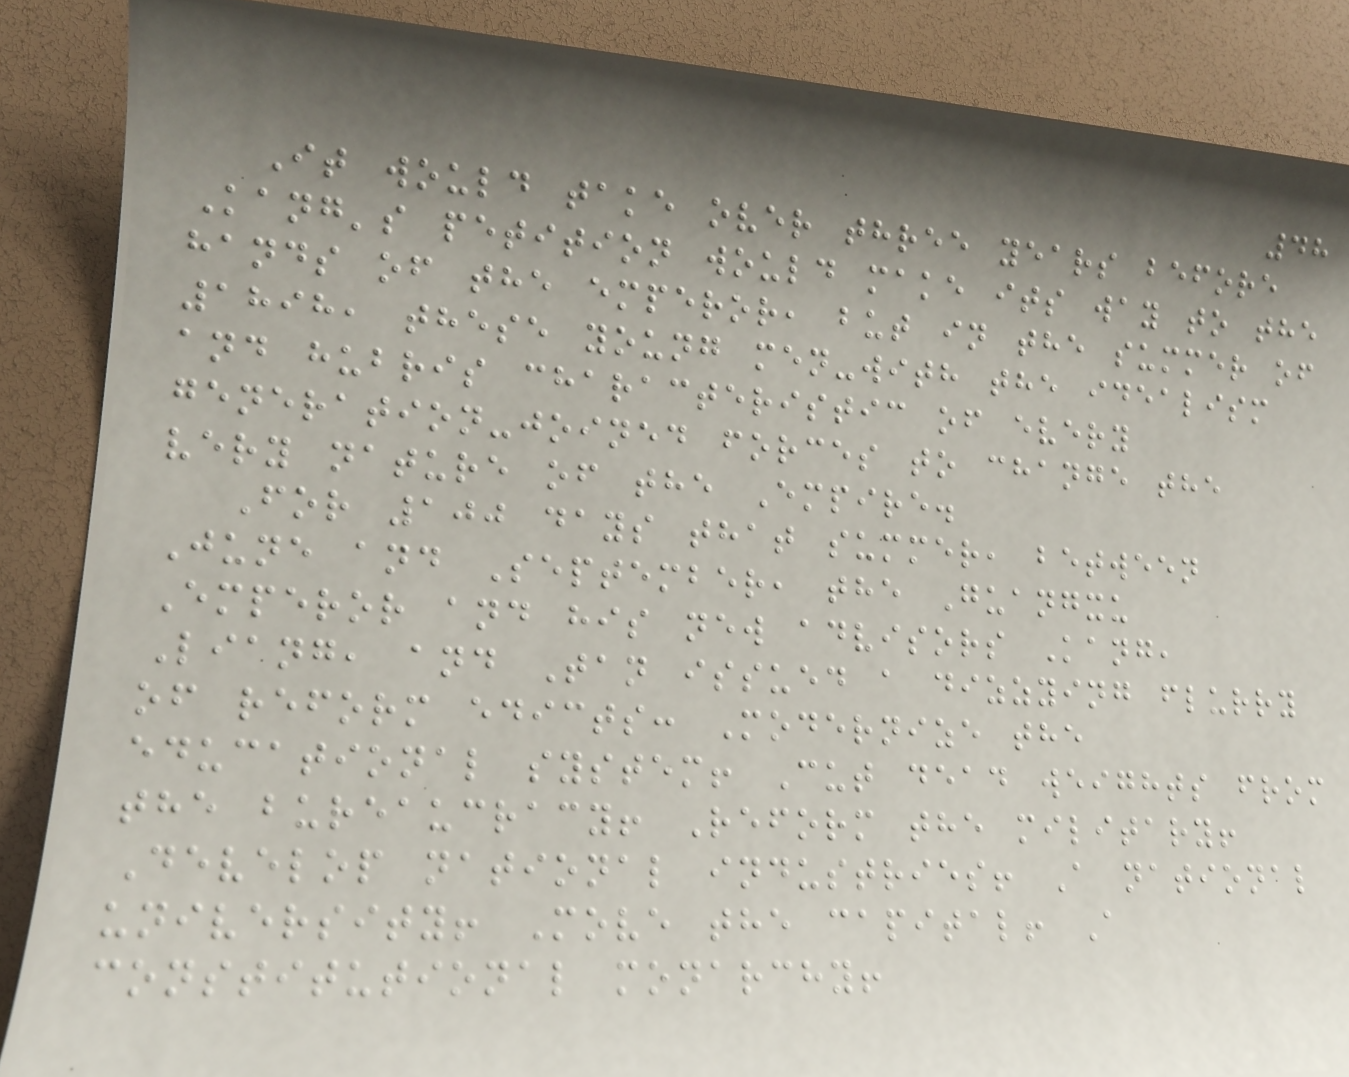48
It would take over three years before
Kang's petition would make its way to the
hands of the emperor, but in the summer of
1898, these young men-with the idealism
and hubris characteristic of every
generation-joined forces to change the
very nature of the Empire.
For 100 days that summer, between
June and September, the Guangxu
Emperor and his new advisors Kang,
Liang, and Tan issued a dizzying flurry
of reform edicts: Modernize the
educational system! Cut dead weights from
the bureaucracy! Reform the military!
Develop national industries! A national
university! Move the capital! A
constitutional monarchy!
